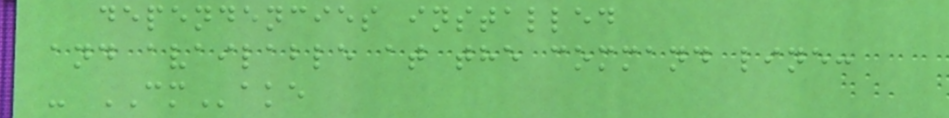dependencies installed
and available at the command line:
- CMake
